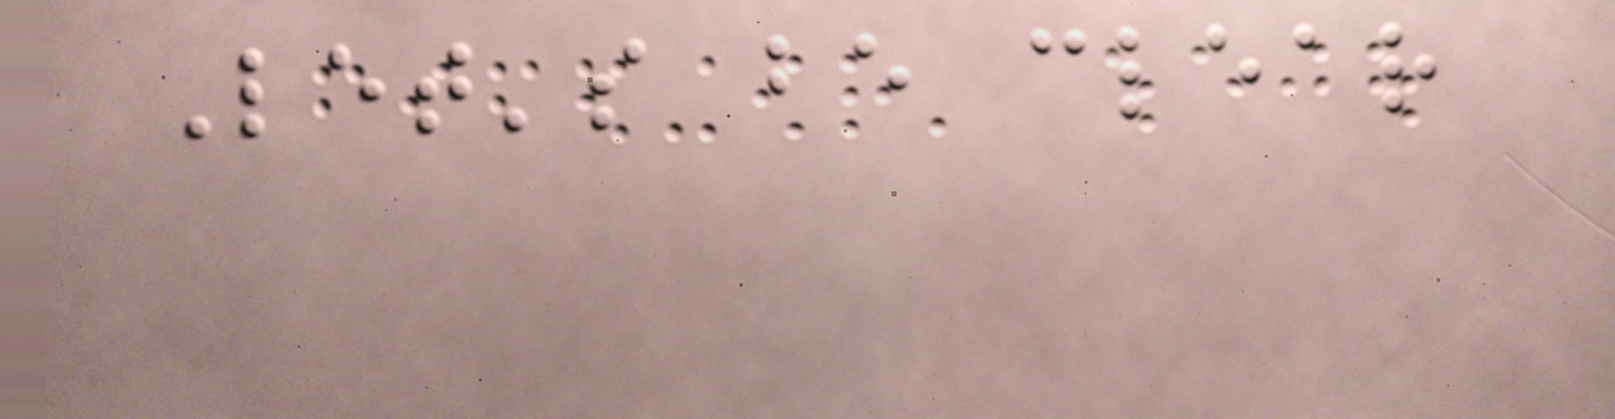Let's be clear
